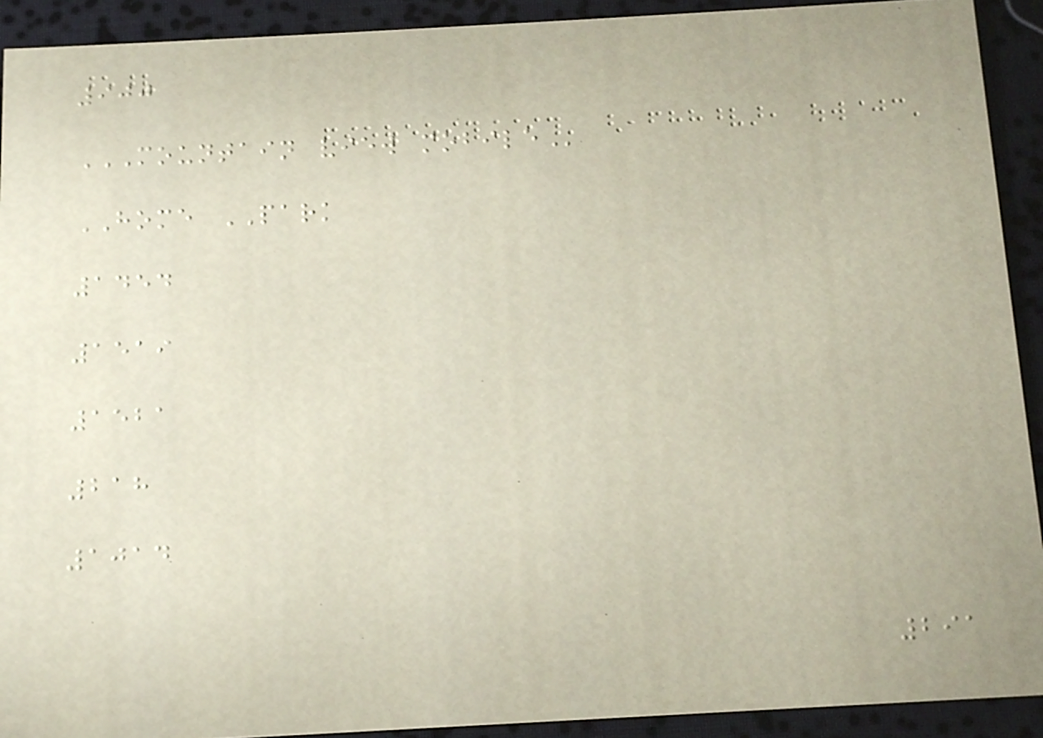900
MOUNTAIN VIEW MOBILE
HOME PARK
1454
1519
1521
218
1014
291
